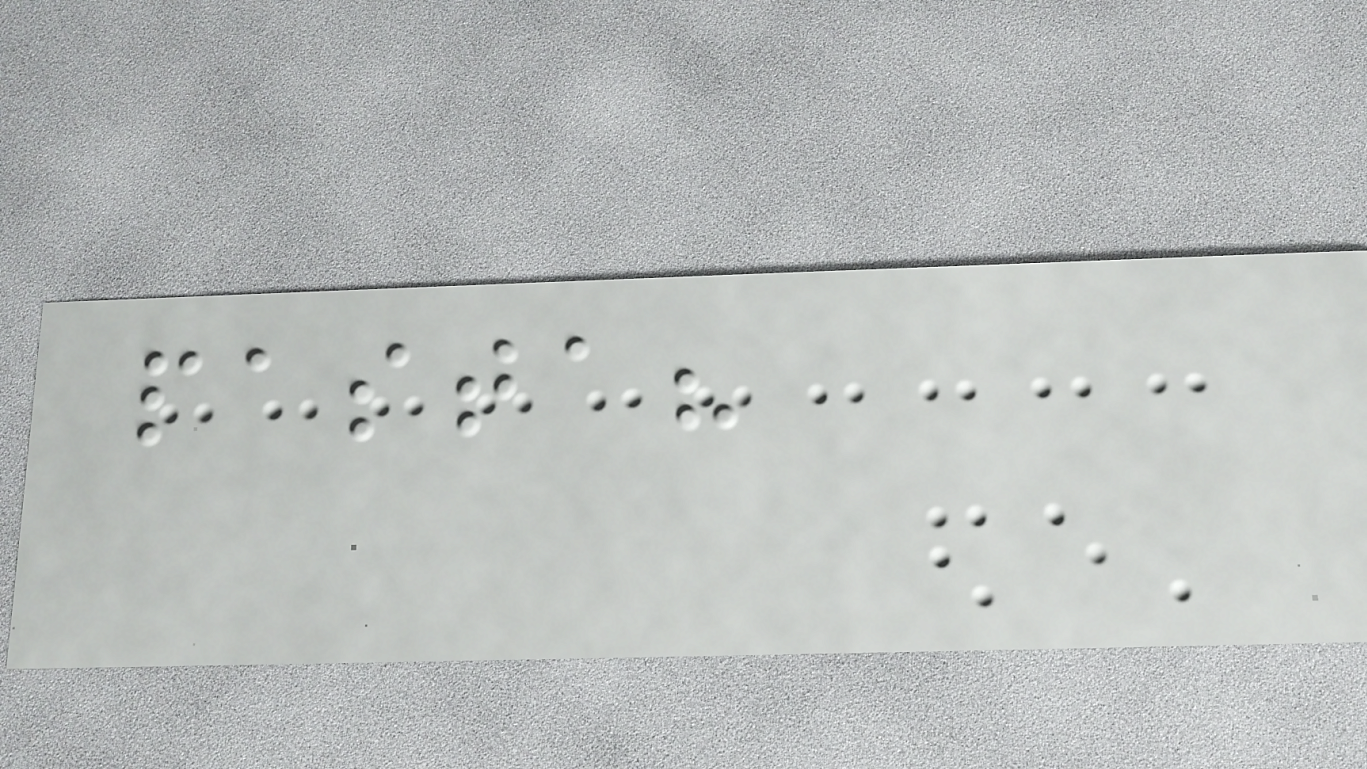pasta?
